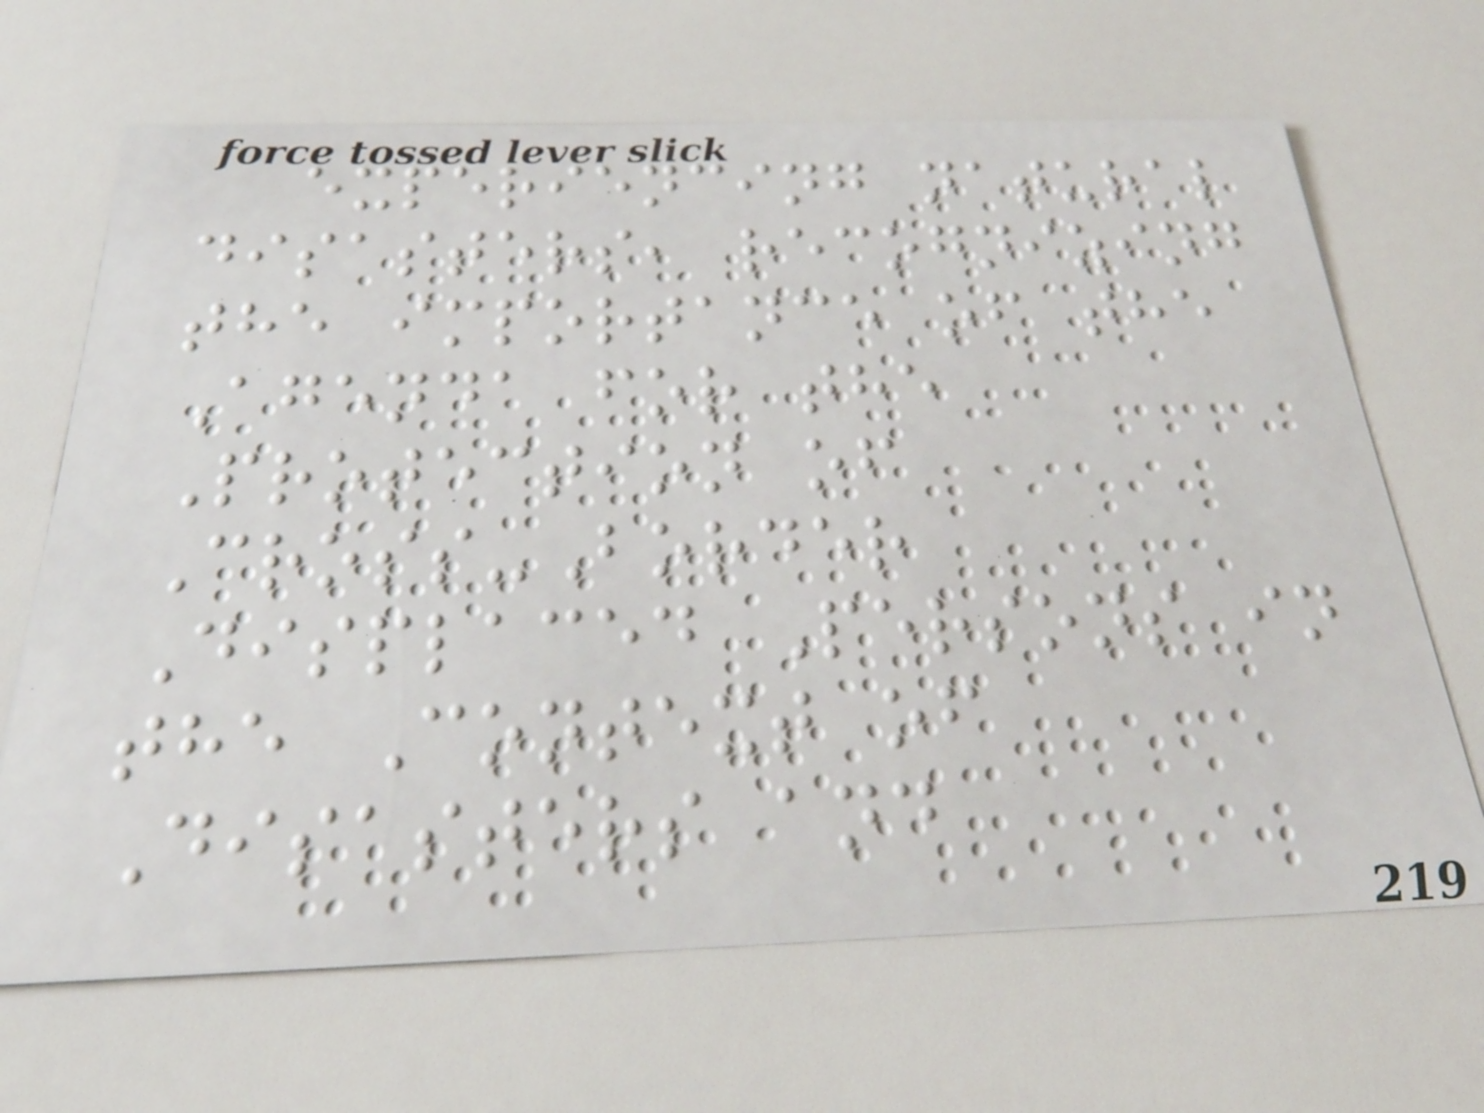experiencing natural
disasters, recognizing
the importance of the
Agenda for the
Protection of
Cross-Border
Displaced Persons in
the Context of
Disasters and
